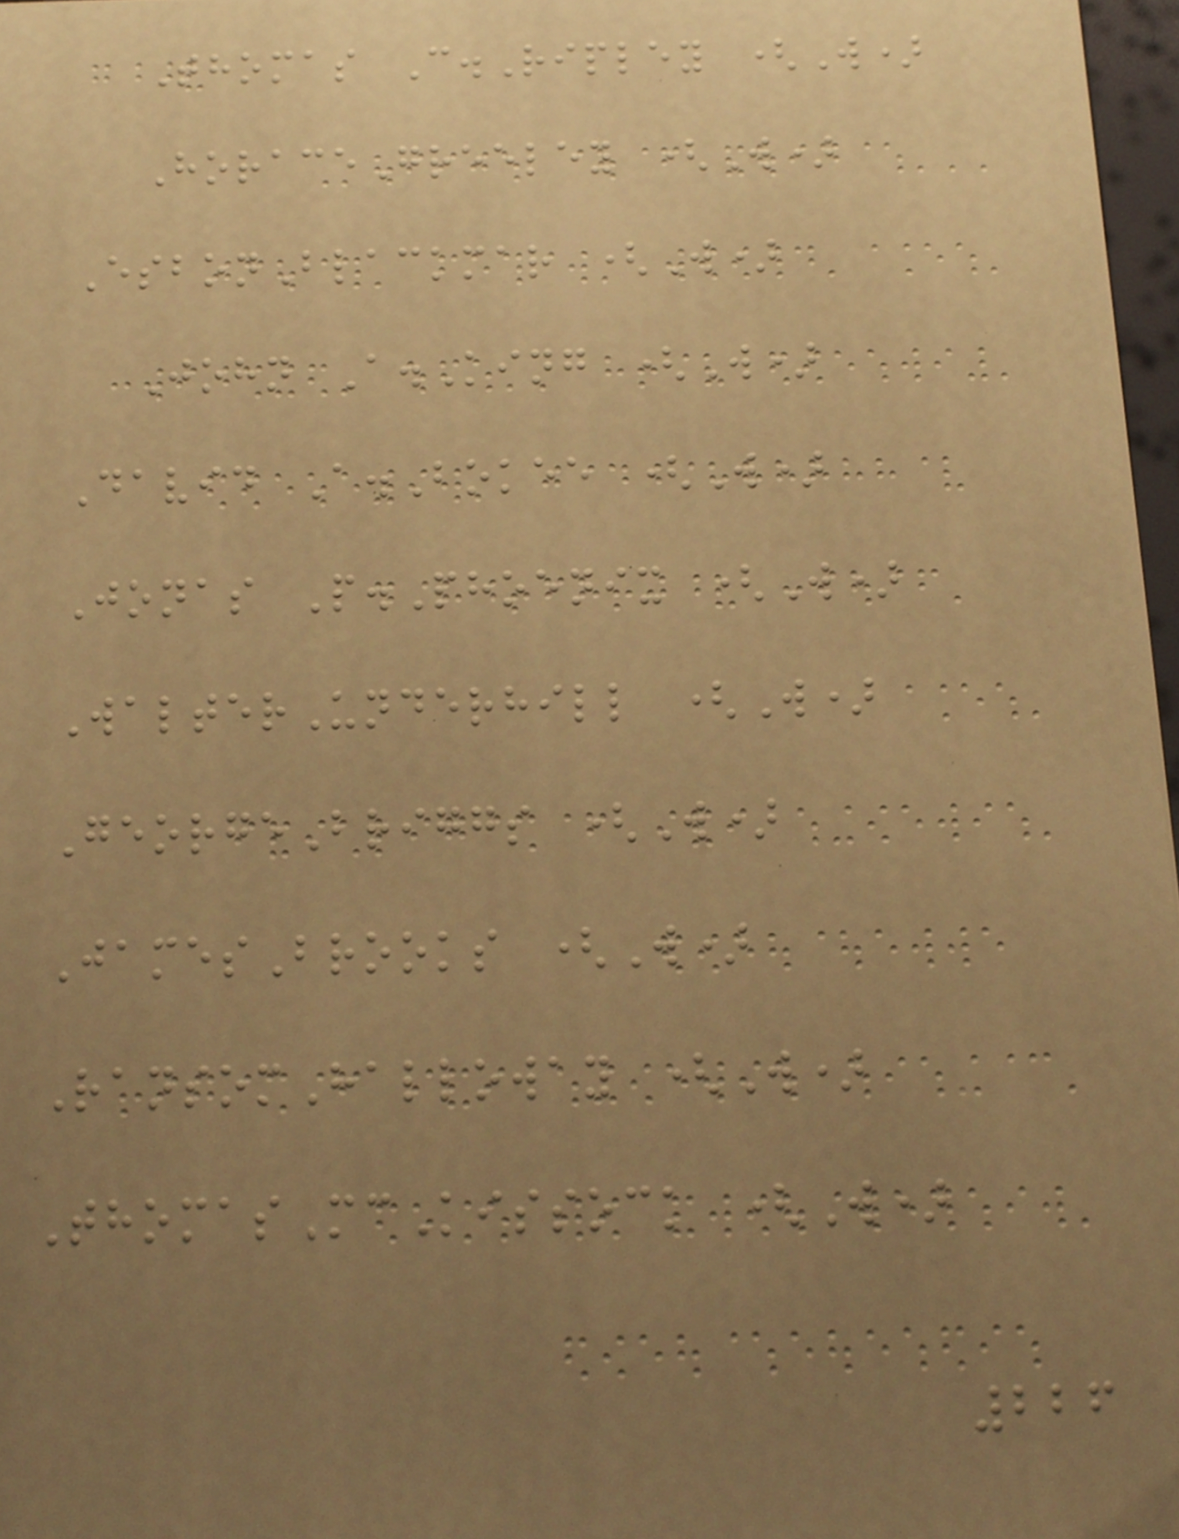Thomas C.Ripley (W)
HoraceGreeley (W)
EsbonBlackmar (W)
John A.King (W)
David A.Bokee (W)
Jonas P.Phoenix (W)
WalterUnderhill (W)
GeorgeBriggs (W)
JamesBrooks (W)
RansomHalloway (W)
ThomasMcKissock (W)
226
